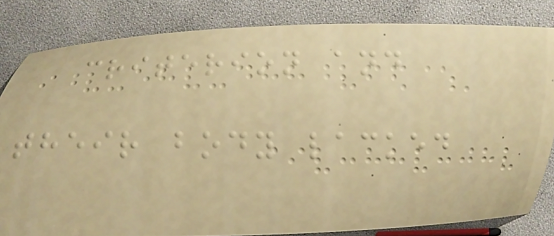criterion and
their body lacked
